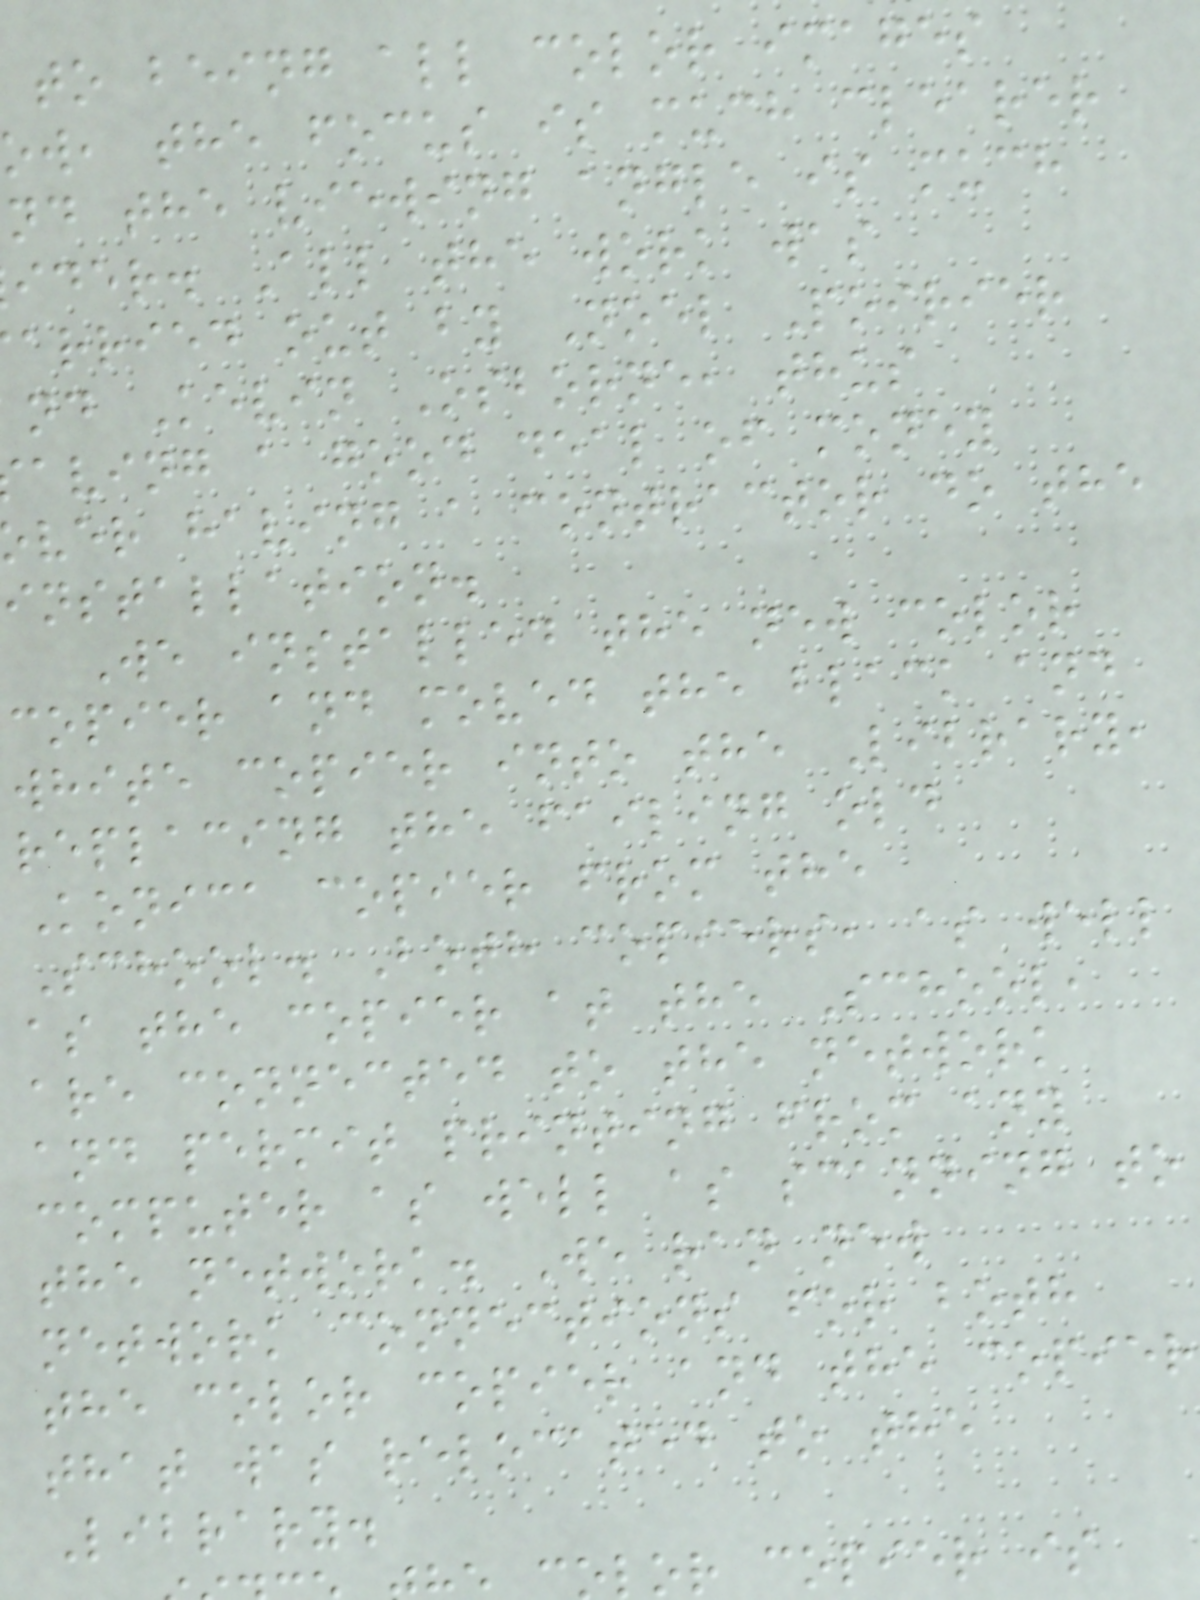to being all color images
ow, the focus is much clearer
nd the viewing angle is much
ider. All the work was
arried out by Noel Poirier
nd Kevin Osborne, thus
aving a good deal of money
ver having a contractor do the
installation.
We installed the new color
copier and moved the black and
white copier into the Library,
replacing the failing old
Konica copier from the
School. Both copiers, as well
as the copier at the School,
are connected to the network
and permit printing from any
computer as well as scanning to
the network. We ran new
network connections for both
the color copier and the copier
that was relocated to the
Library.
lor copier is
